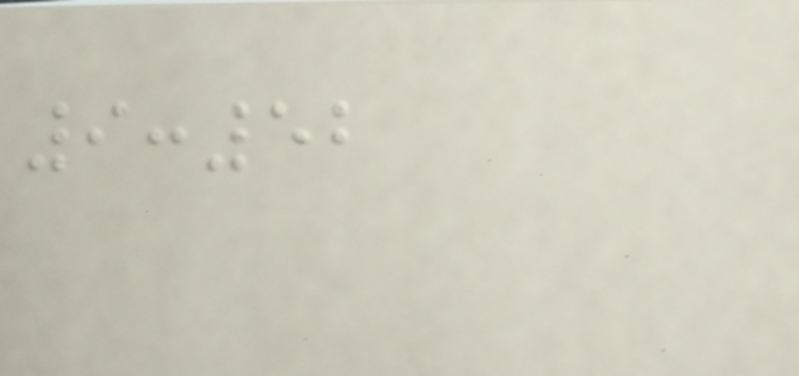9:52
